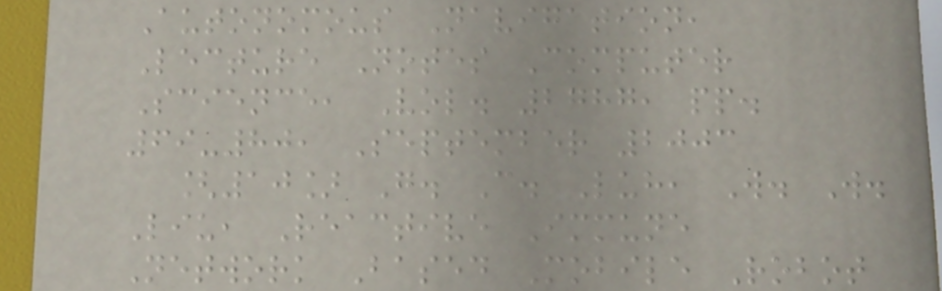Autonomous Navigation,
Lecture Notes Computer
Science, Vol. 2787, pp.
69-80, September 2003
[10] G. C. Luh, W. W.
Liu, Reactive Immune
Network Based Mobile Robot
